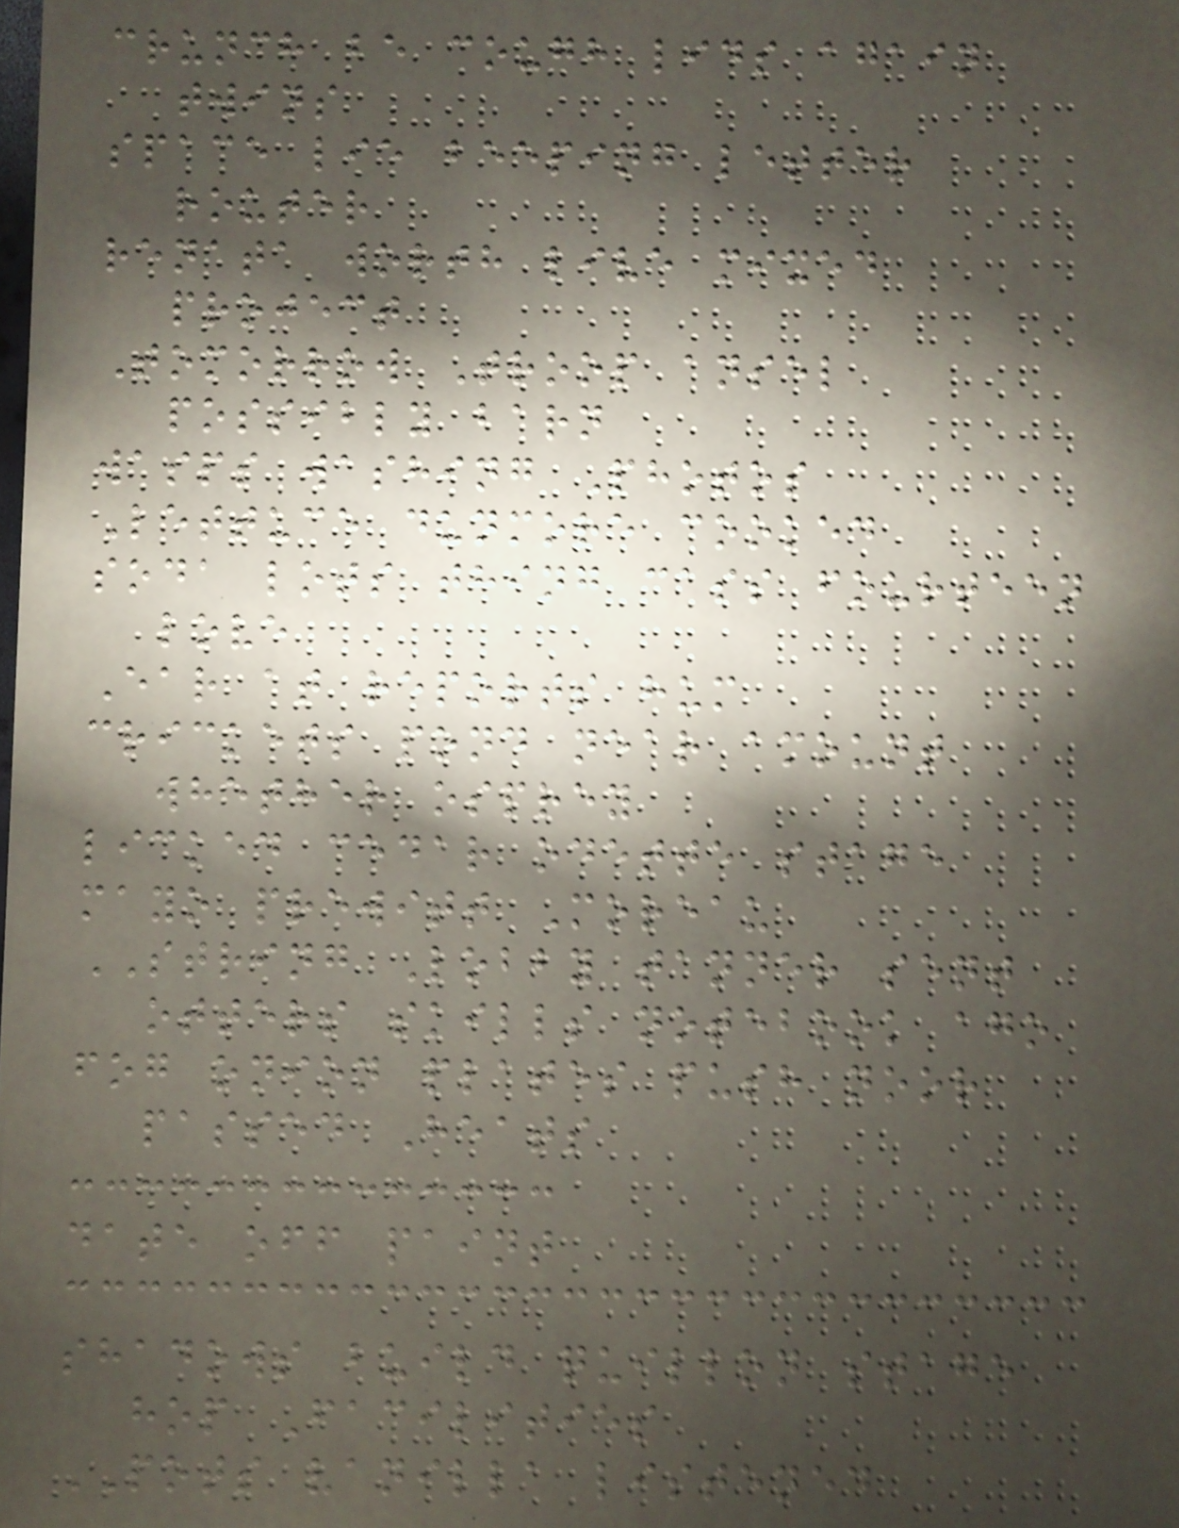crunch be cough lids again
twins
space lie beeping letter
router
renata worth live mixed
project
Tomorrow Troop ansel
possibly barn
wasps washing Photos
Lettuce dunmore cooked
soda lots thing cass fourteen
love
Ear at reports hum
crickets pond near amount
whether osprey
licked cedar odette stage
mayo prewitt Moreau
STRING Lobby tanner sent
otters skills notebook ago
fog onion plates push noor
passed Heats
date off paint
shadows build quillon stage
hop Facilities
POTS vanilla listened
